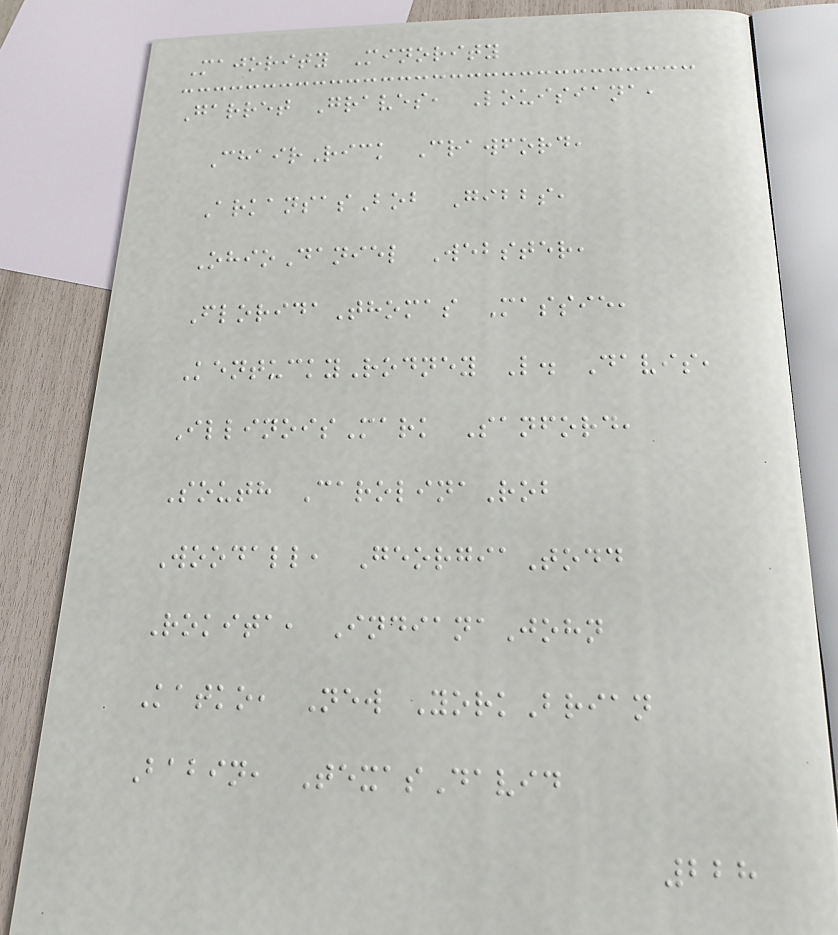Majority Minority
Garret Graves, Louisiana,
ChairRick Crawford,
ArkansasBob Gibbs,
OhioDaniel Webster,
FloridaThomas Massie,
KentuckyRodney L. Davis,
IllinoisMark Sanford,
South CarolinaRob
Woodall, GeorgiaTodd
Rokita, IndianaJohn
Katko, New YorkBrian
Babin, TexasDavid
228
